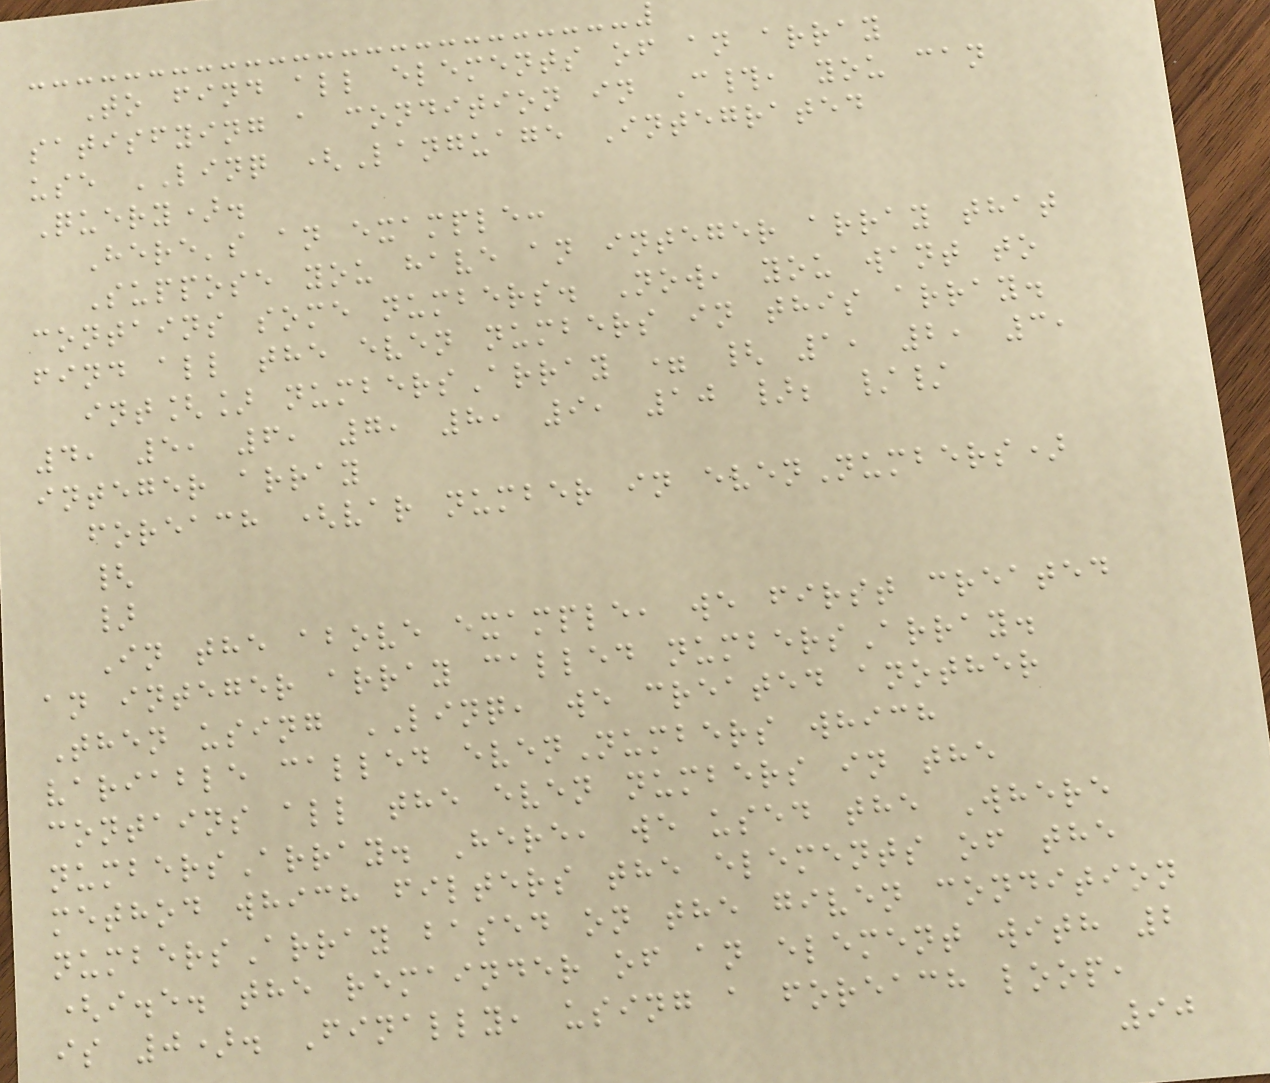To find all elements of an array
satisfying a condition in C#, you can
use LINQ (Language Integrated
Query).
Here's an example:
Suppose you have an integer array that
contains some numbers. Now, you want to
find all the even numbers in this array.
int[] numbersArray = { 1, 2, 3,
4, 5, 6, 7, 8, 9, 10 }; //
integer array
foreach (var number in evenNumbers)
{
}
In the above example, we first created
an integer array called numbersArray.
Then using LINQ, we created another
variable called evenNumbers which
contains all the even numbers in the
numbersArray. Here, we used the Where
method which filters the elements of the
numbersArray based on the given condition
(i.e. the remainder of an element with 2
is 0). Finally, using a foreach loop,
90
